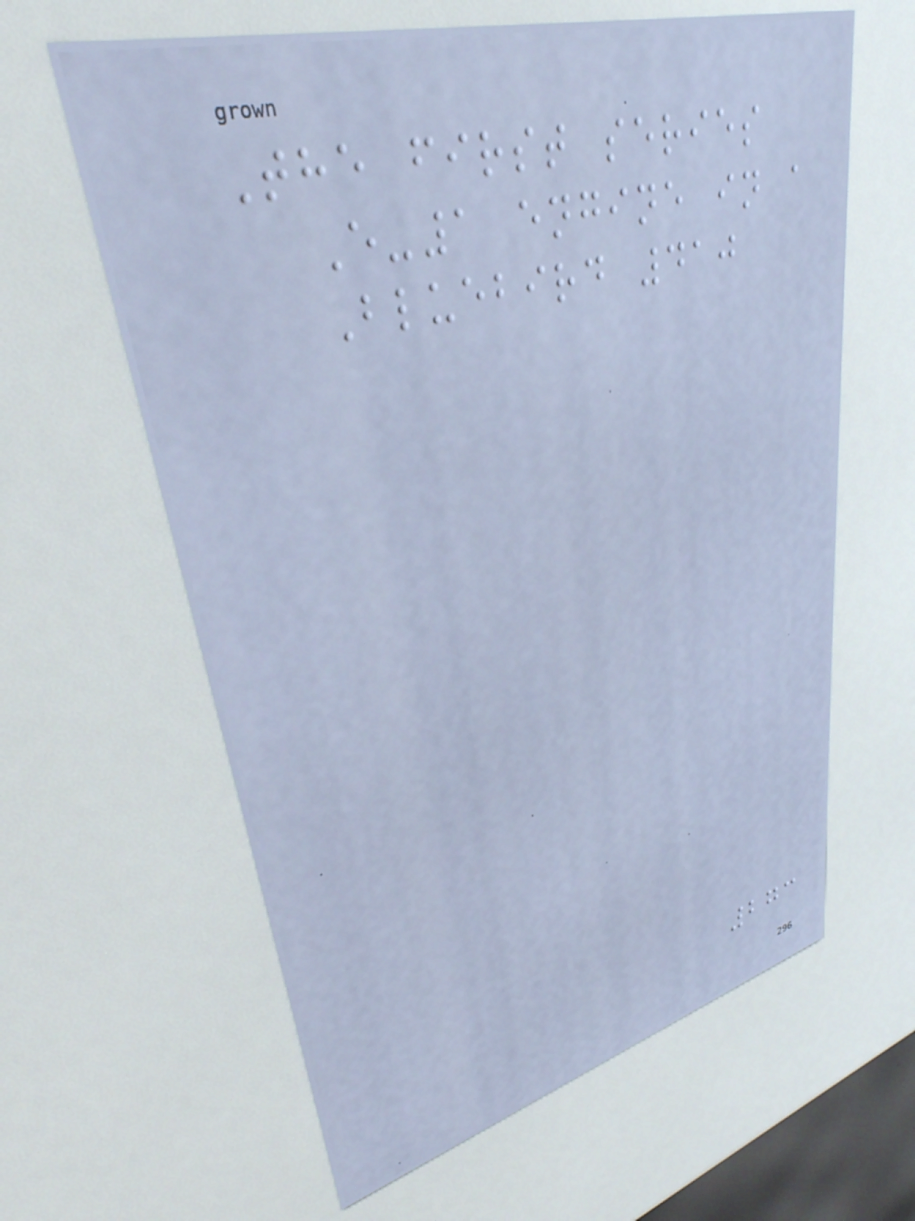The first series
E-1 engine in a
Bluebird 410
273
